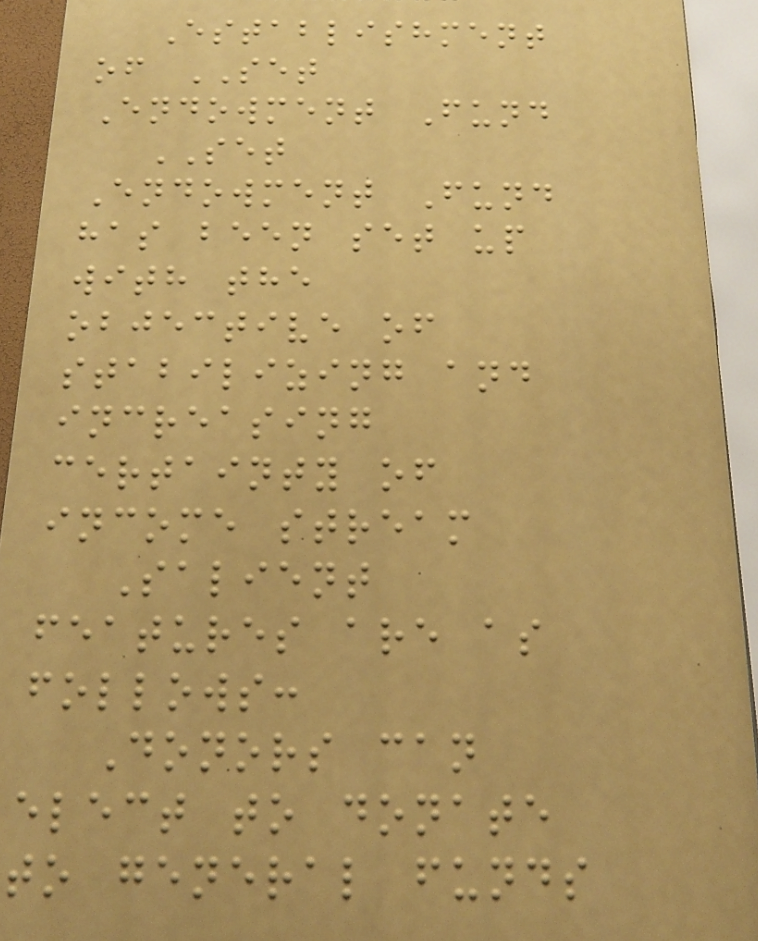Establishment
of SET
Endowment Fund
SET
Endowment Fund
has been set up
with the
objective of
stabilizing and
increasing
certainty of
income stream
Salient
features are as
follows:
Donors can
elect to donate
to general funds
